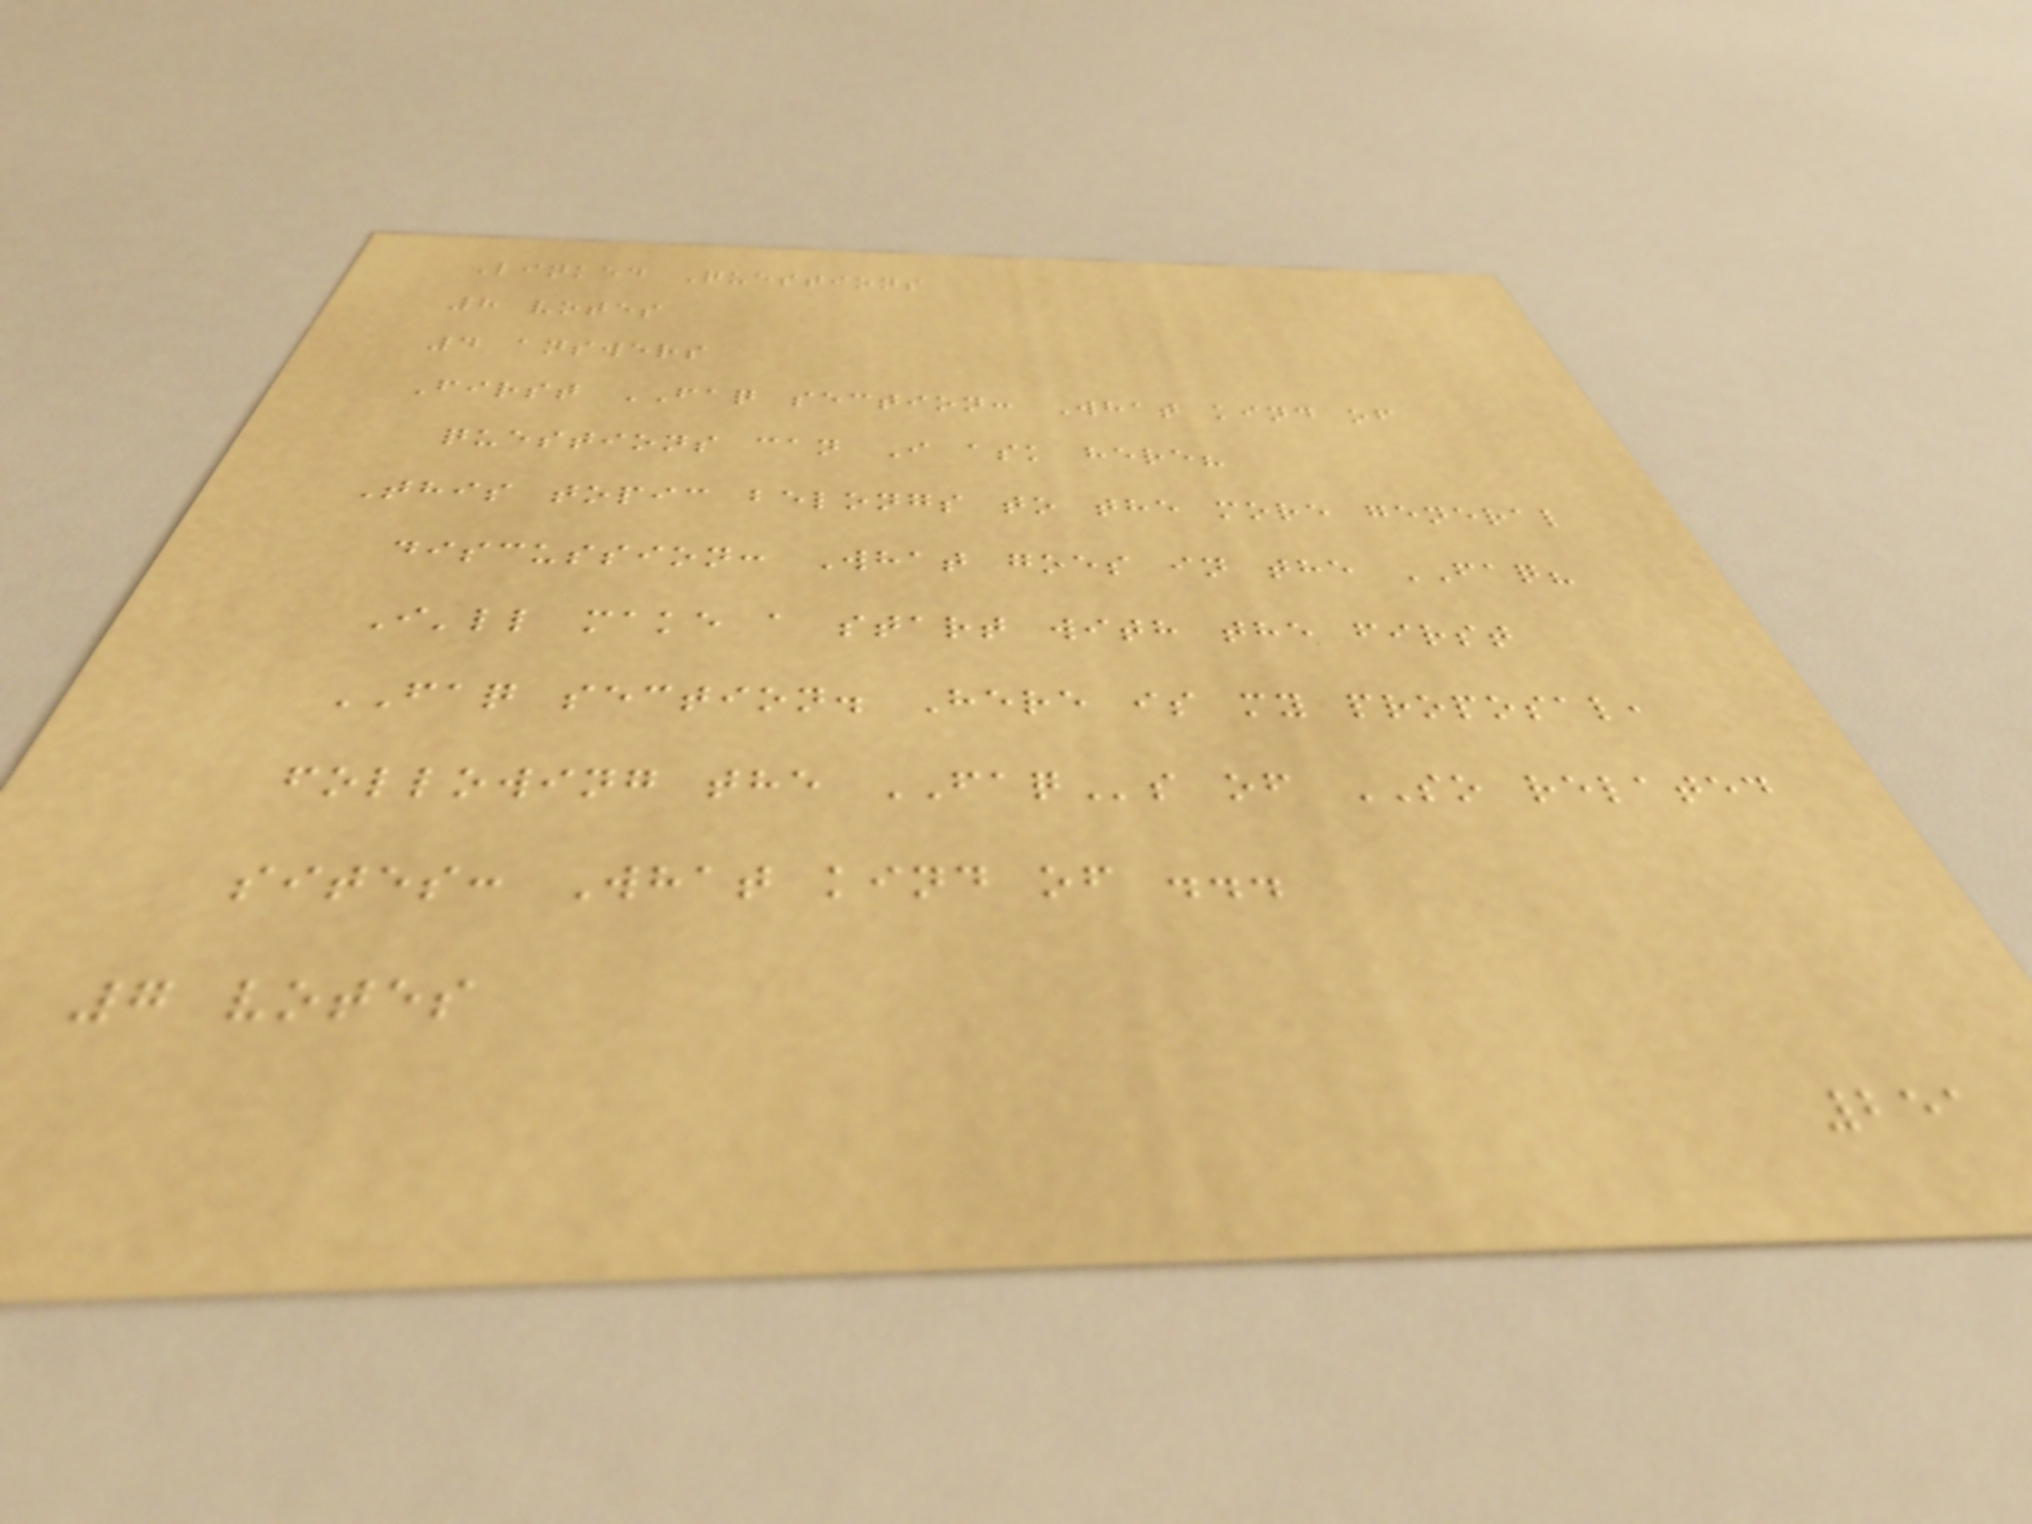Linked Questions
8 votes
4 answers
First FAQ section: What kind of
questions can I ask here?
This topic belongs to the more general
discussion: What goes in the FAQ?
I'll make a start with the first
FAQ section. Here is my proposal,
following the FAQs of SO related
sites: What kind of ...
7 votes
251
